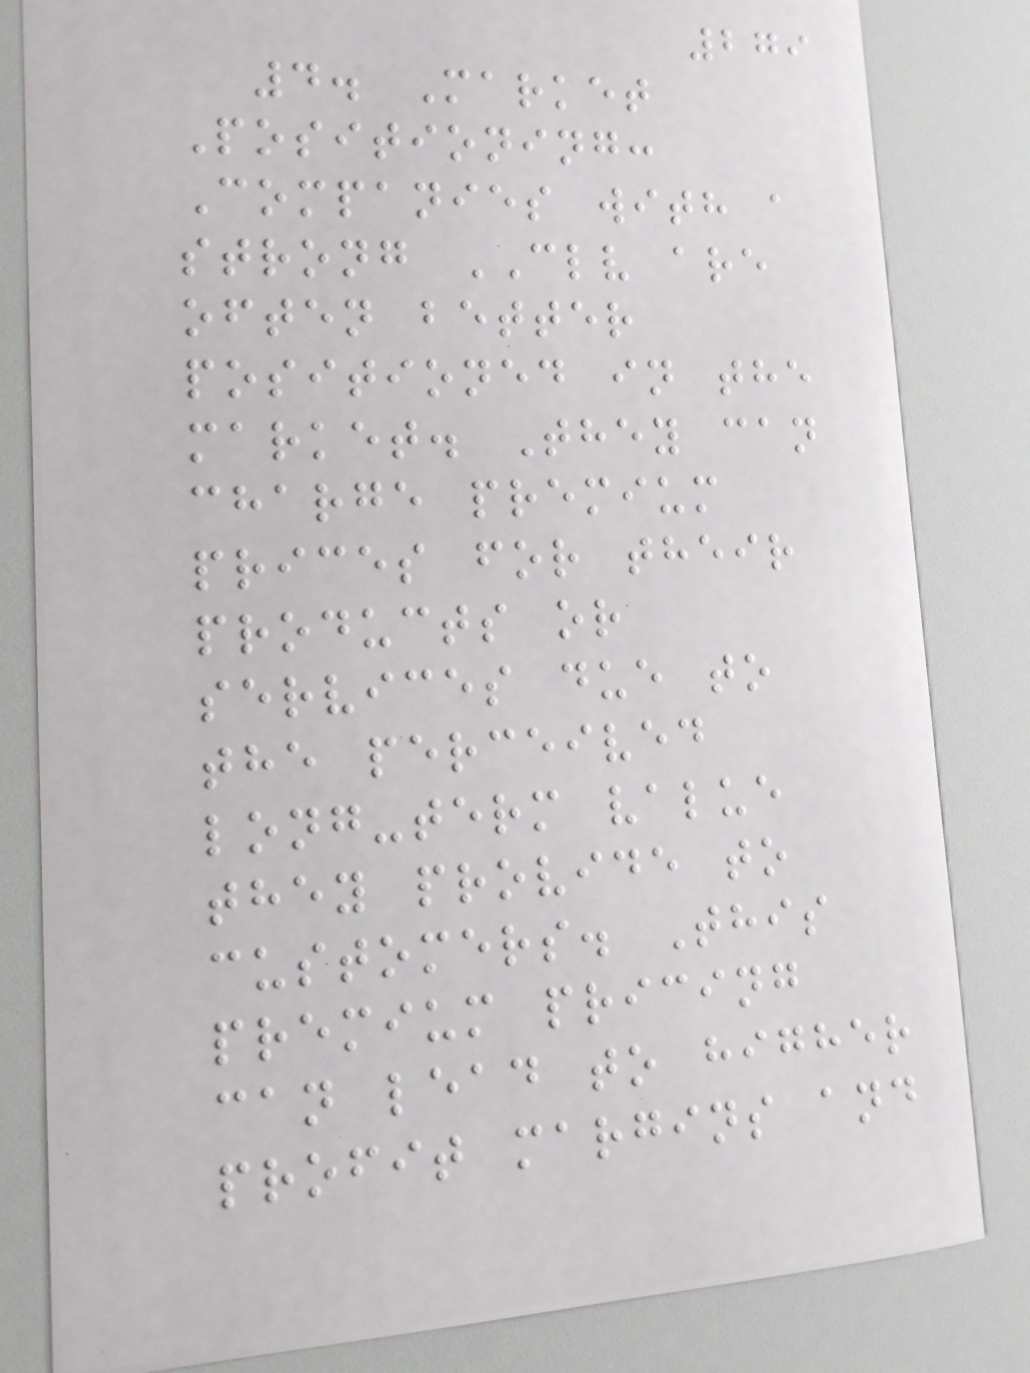279
4. Market
Positioning:
Companies with a
strong CLV are
often better
positioned in the
market. They can
charge premium
prices for their
products or
services due to
the perceived
long-term value
they provide to
customers. This
premium pricing
can lead to higher
profit margins and
